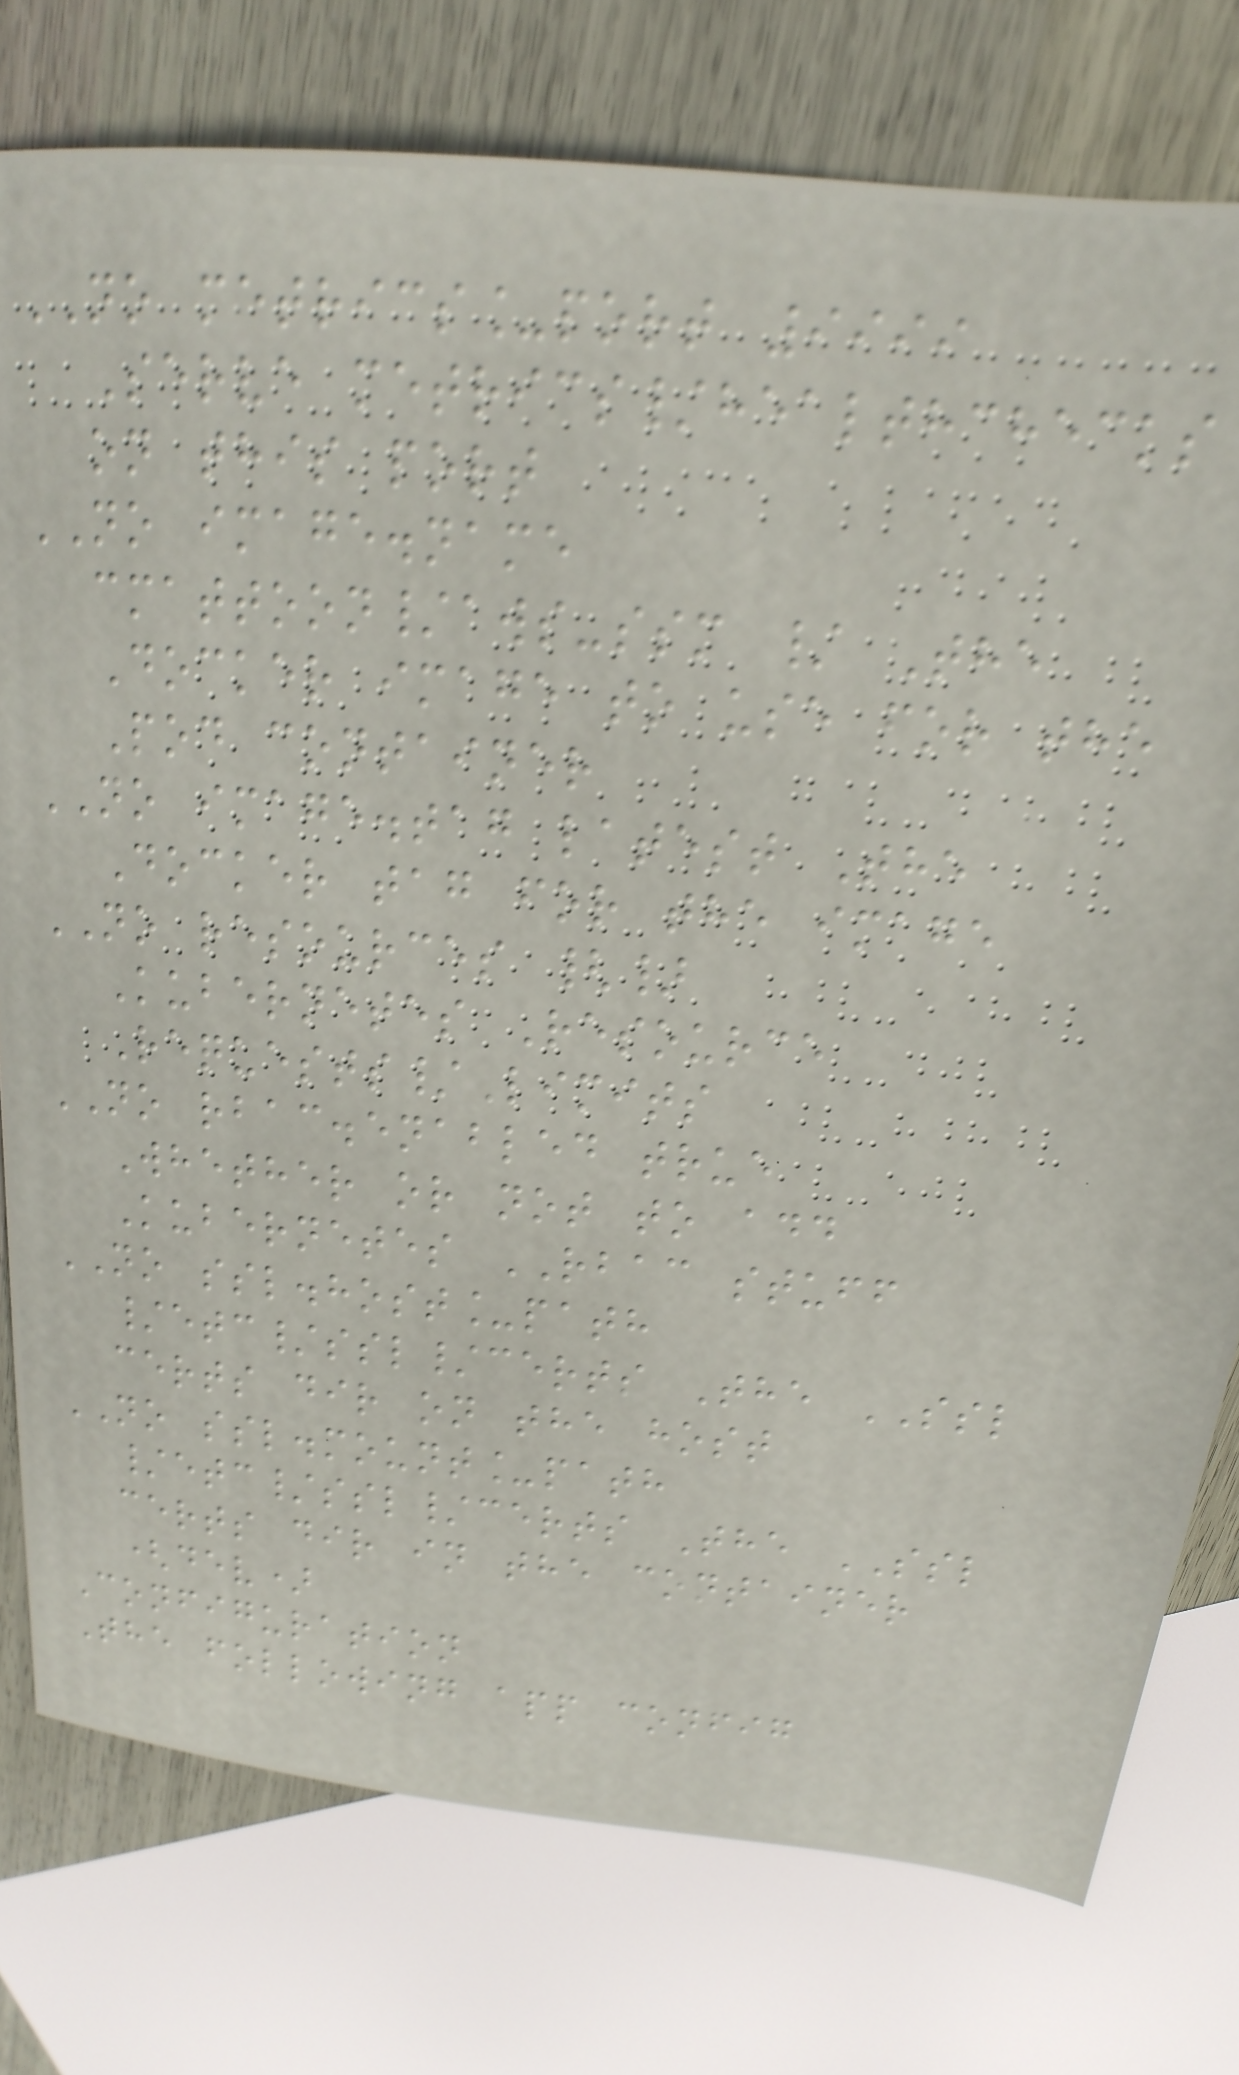NO metrics_port 9999
Serve metrics/healthchecks
on this port
NO image.name
cmattoon/aws-ssm / The
Docker image to use for the
Pod container
NO image.tag latest The
Docker tag for the image
NO resources {}
Kubernetes Resource
Requests/Limits
NO rbac.enabled true
Whether or not to add
Kubernetes RBAC stuff
NO ssl.host_path
/etc/ssl/certs The SSL
certs dir on the host
NO ssl.mount_path
/etc/ssl/certs The SSL
certs dir in the container
(dev)
Configuration
The following app config
